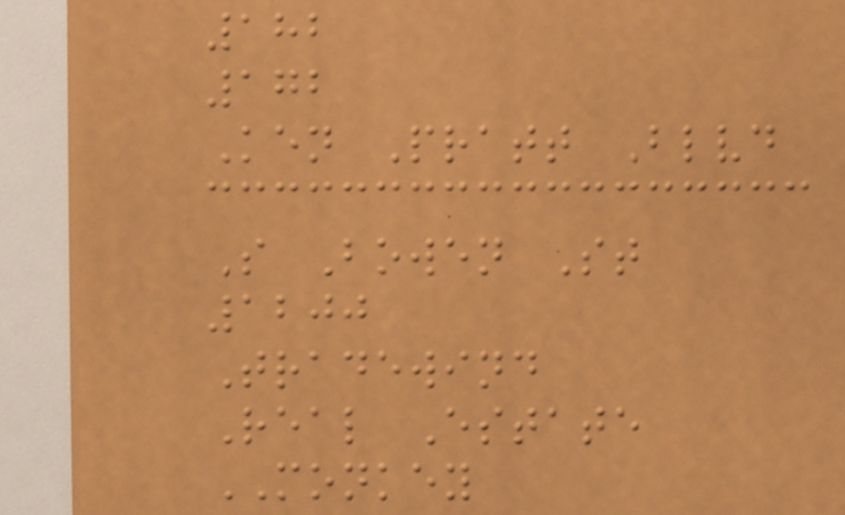182
172
Ken Pratt Blvd
S Bowen St
1200
Tradewind
Real Estate
MONKEY
